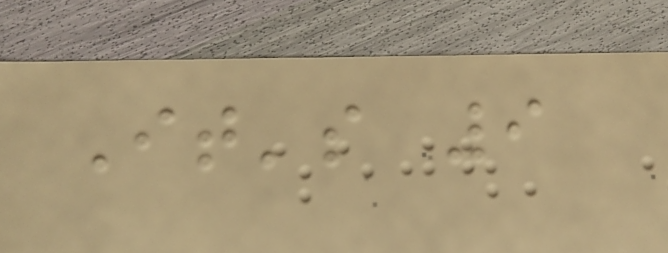It's 9
